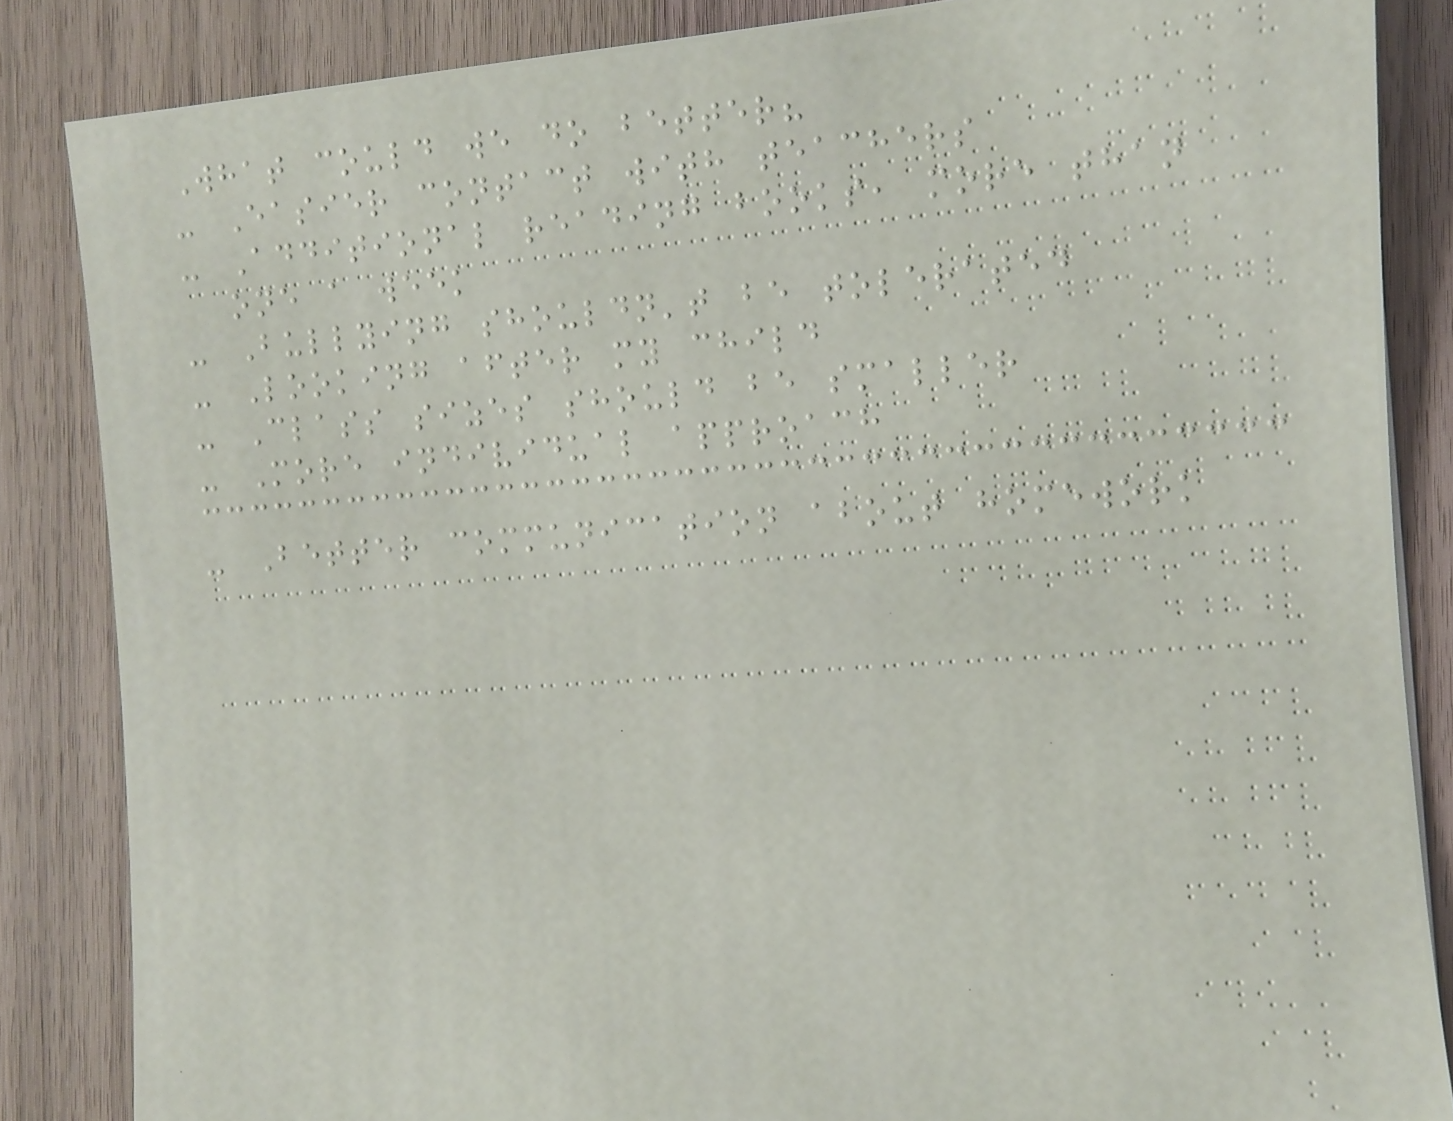What could we do better?
- Easier contact with teachers
- Additional reading books, more than
one a week
- Bullying shouldn't be tolerated
- Looking after my child
- Class sizes should be smaller
- More individual approach
- Better communication about homework
